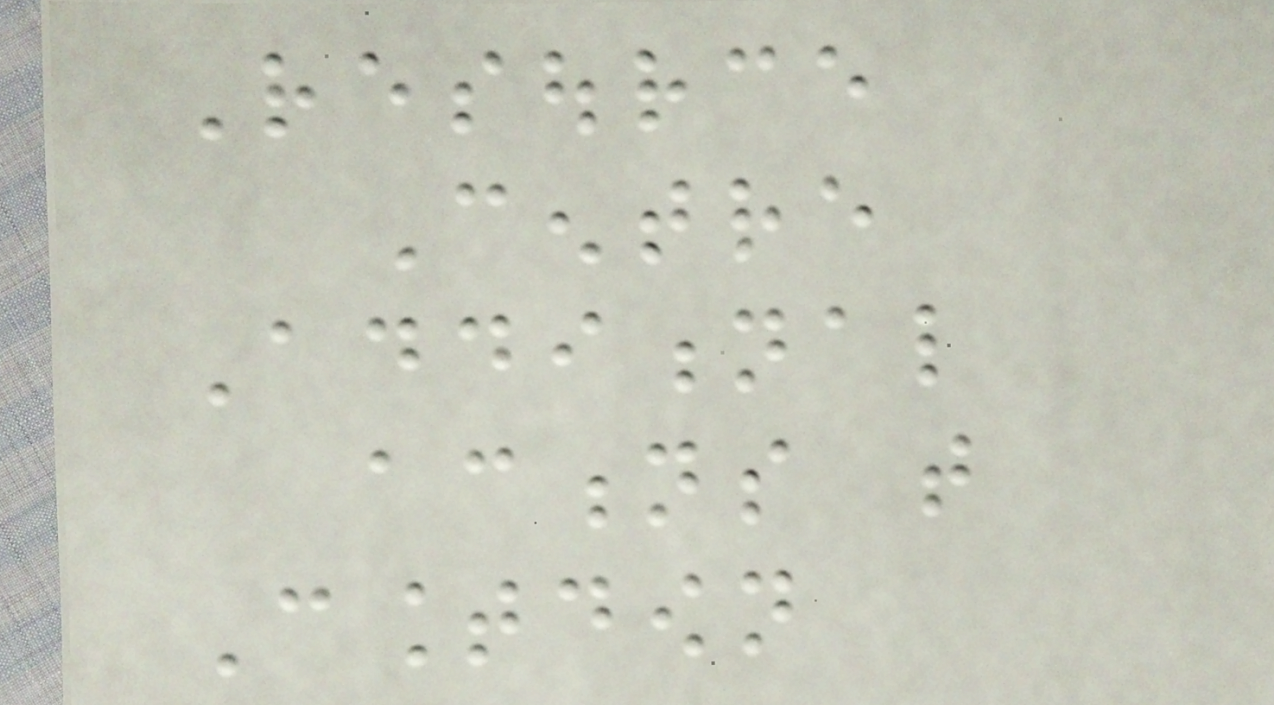Resource
Centre
Additional
actions that
Countdown
